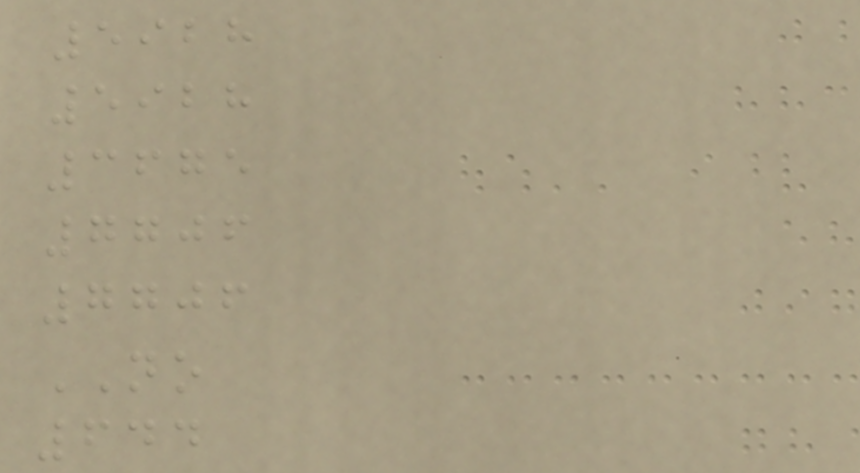5928
5928
3675
7706
7706
NO
644
